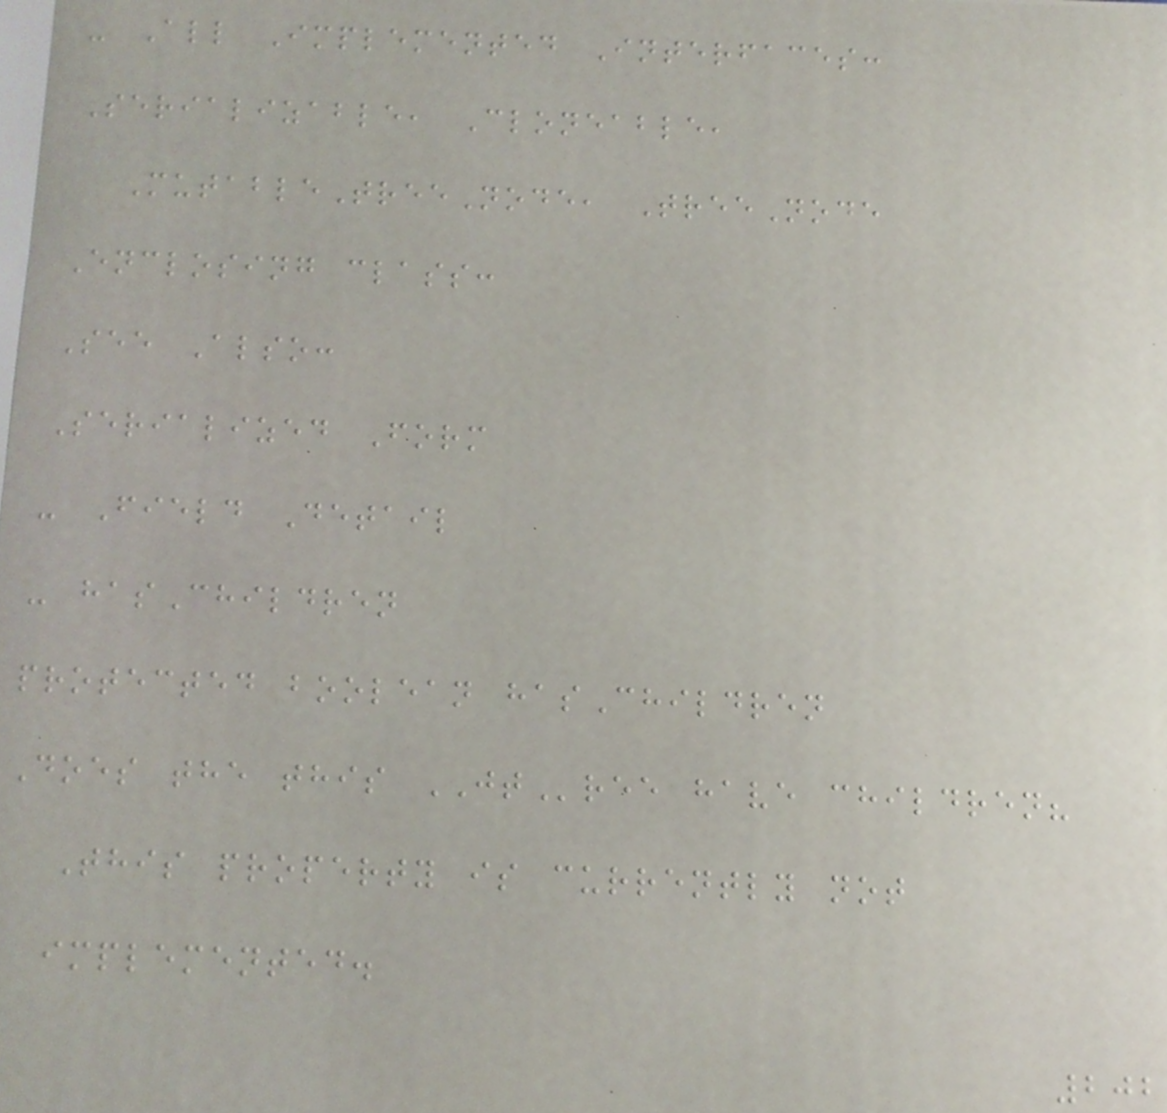- All Implemented Interfaces:
Serializable, Cloneable,
MutableTreeNode, TreeNode
Enclosing class:
See Also:
Serialized Form
- Field Detail
- hasChildren
protected boolean hasChildren
Does the this JTree have children?
This property is currently not
implemented.
202
